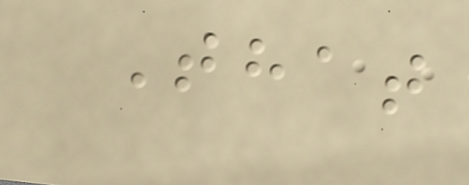That
